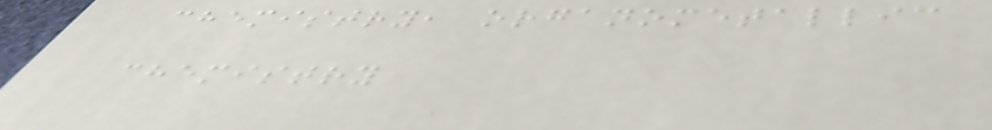chemistry, organometallic
chemistry
